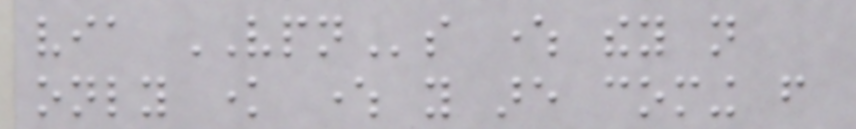via VPNs where they not
only know where you are coming from
